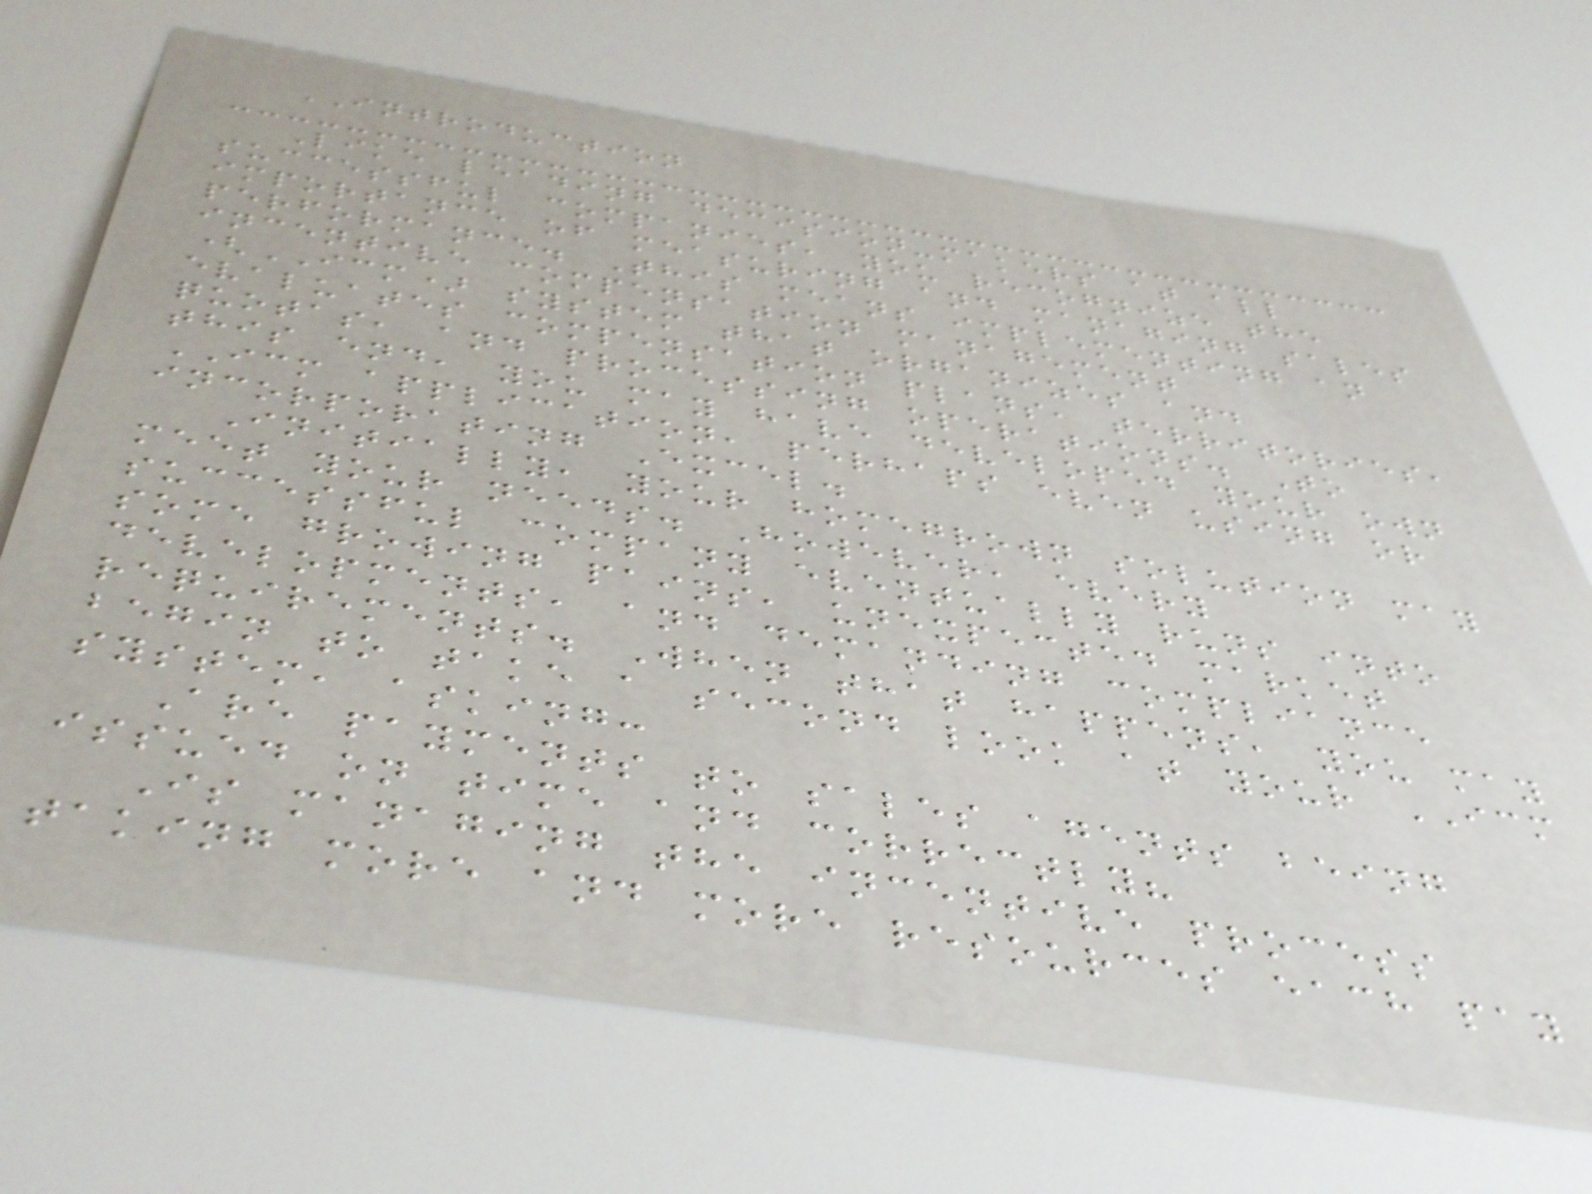INTRODUCTION
Like leading decision-makers at all
successful companies, you recognize the
importance of measuring and managing sales
performance. This means implementing an
incentive compensation management
(ICM) system that organizes and
evaluates compensation plans, territories,
quotas, and processing operations. To
this end, you may have developed your own
ICM application, perhaps even using or
incorporating Excel.
Initially, your homegrown solution may
meet your needs. However, every
successful company eventually runs into
some growing pains, unexpected market
developments, and demanding compliance
requirements. When that happens, you may
begin to take a second look at your ICM
system, asking:
Are payments to sales agents being
issued on time and correctly?
Is managing the incentive process
taking more and more resources each pay
